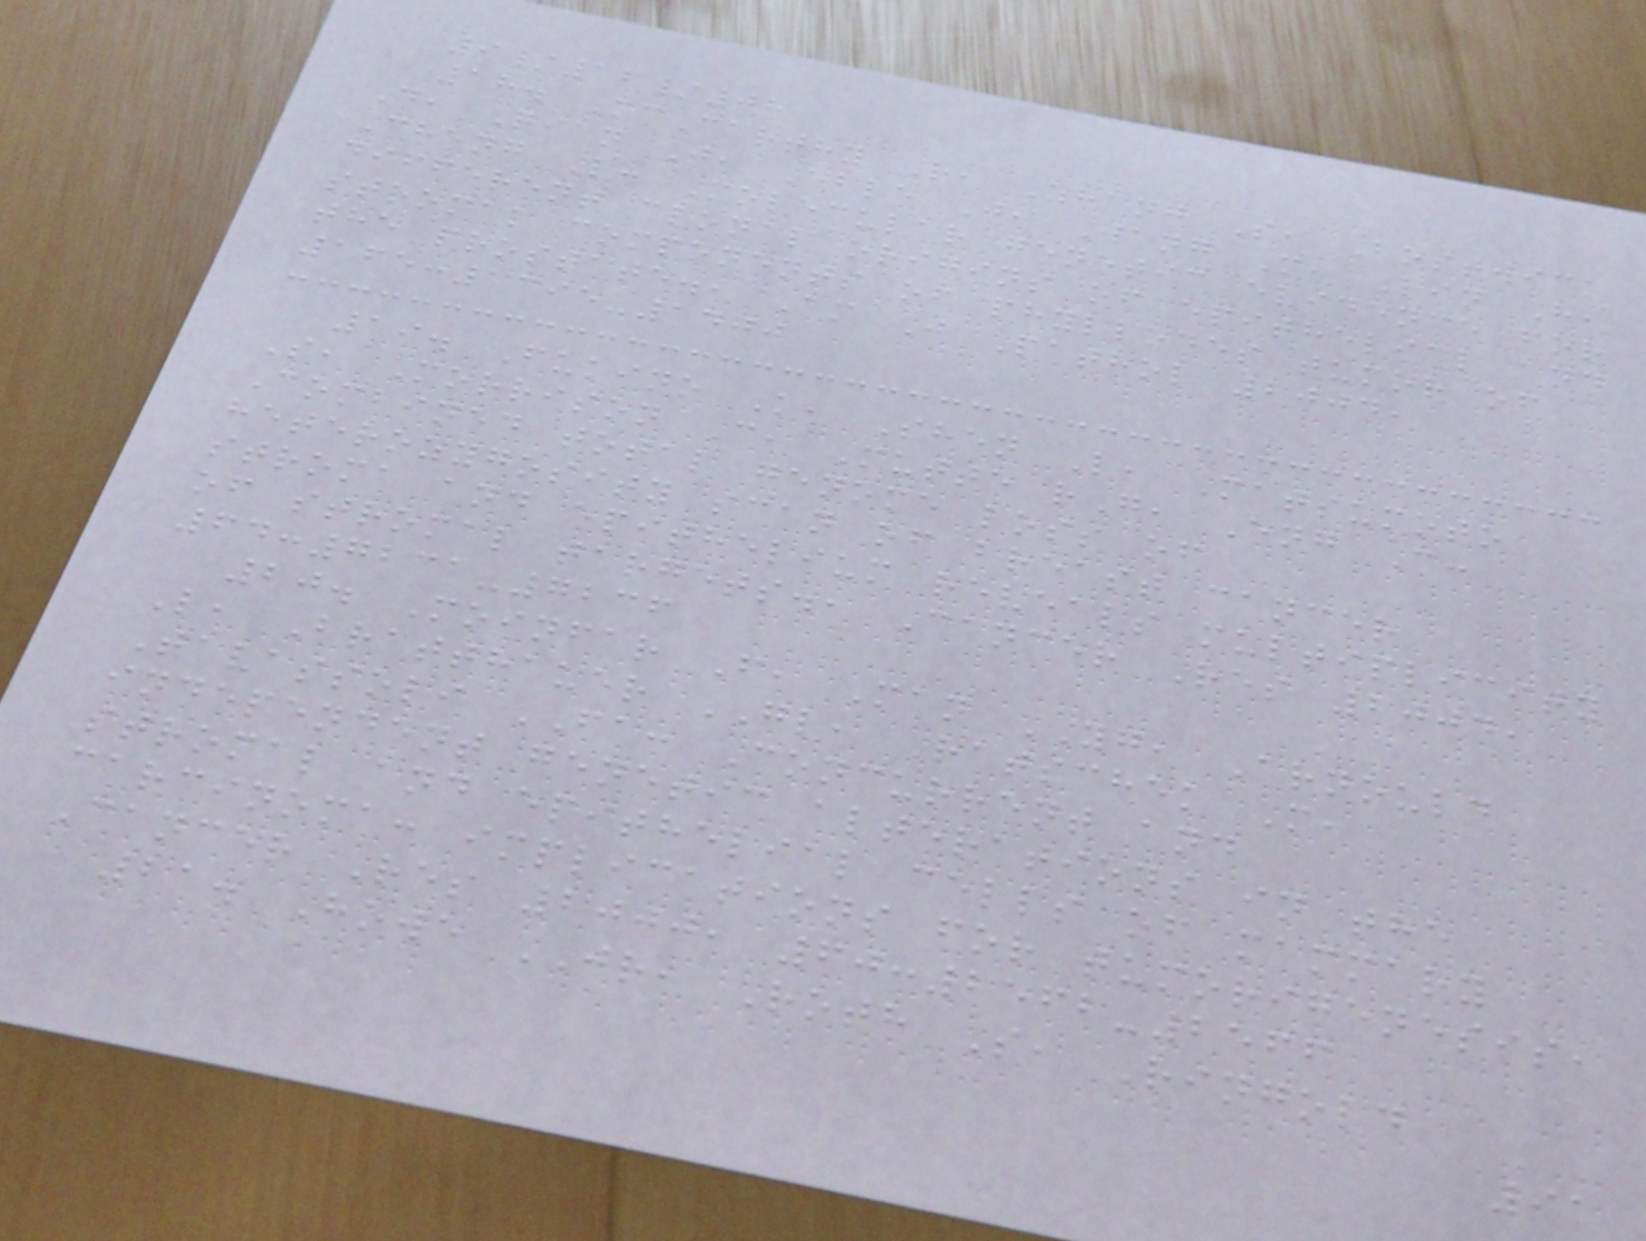9/12/08
18. McCarthy R, Zhang S, Bostwick
D, Qian J, Eble J, Wang M, Lin H,
Cheng L: Molecular genetic evidence for
different clonal origins of epithelial and
stromal components of phyllodes tumor of
the prostate., Am J Pathol 2004,
165:1395-1400
19. Fukino K, Shen L, Matsumoto
S, Morrison C, Mutte rG, Eng C:
Combined total genome loss of
heterozygosity scan of breast cancer
stroma and epithelium reveals multiplicity
of stromal targets., Cancer Res 2004,
64:7231-7236
20. Moinfar F, Man YG, Arnould
L, Bratthauer GL, Ratschek M,
Tavassoli FA: Concurrent and
independent genetic alterations in the
stromal and epithelial cells of mammary
carcinoma: implications for tumorigenesis,
Cancer Res 2000, 60:2562-2566
21. Howe JR, Roth S, Ringold
91
